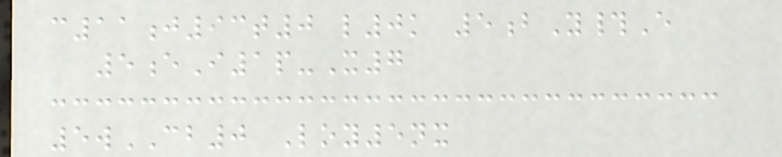c11j93t0 l0k 5bY#E
5eI1p-X7
5wCB0 Loy5nx
